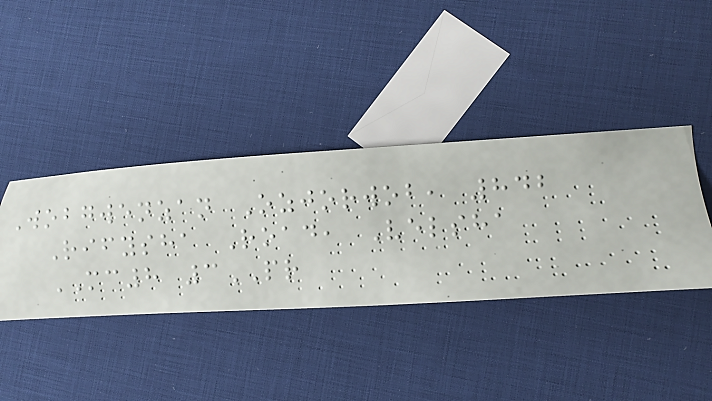Wobgwenzan Ozjorwob, 842
Rifysha Road, Velsha
MC8 3PR
